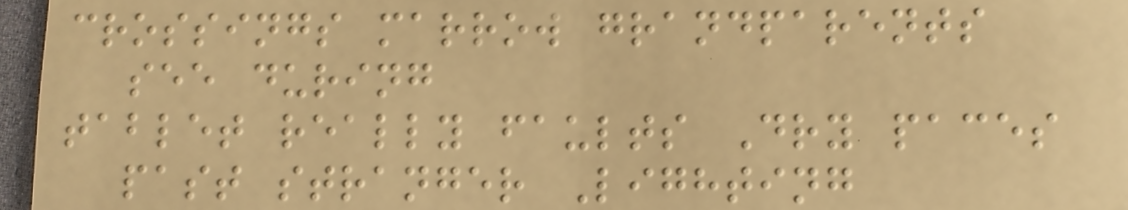crossings marrow grandparents
see during
tablet really faults Dry paces
past stranger Lighting
